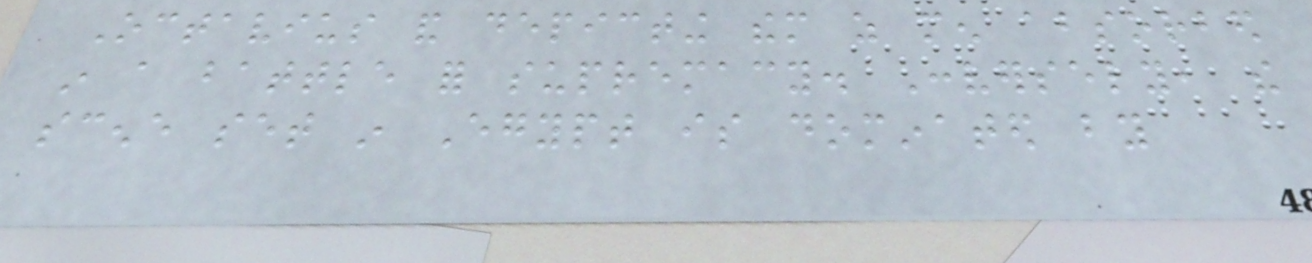Octavius and depicting them as men absorbed
in a battle for supremacy. Conversely, the
scene set in Egypt is dominated by
